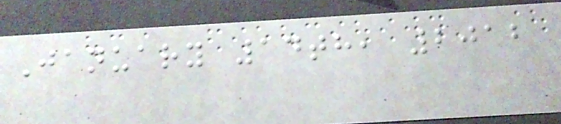January 14th, 2012
